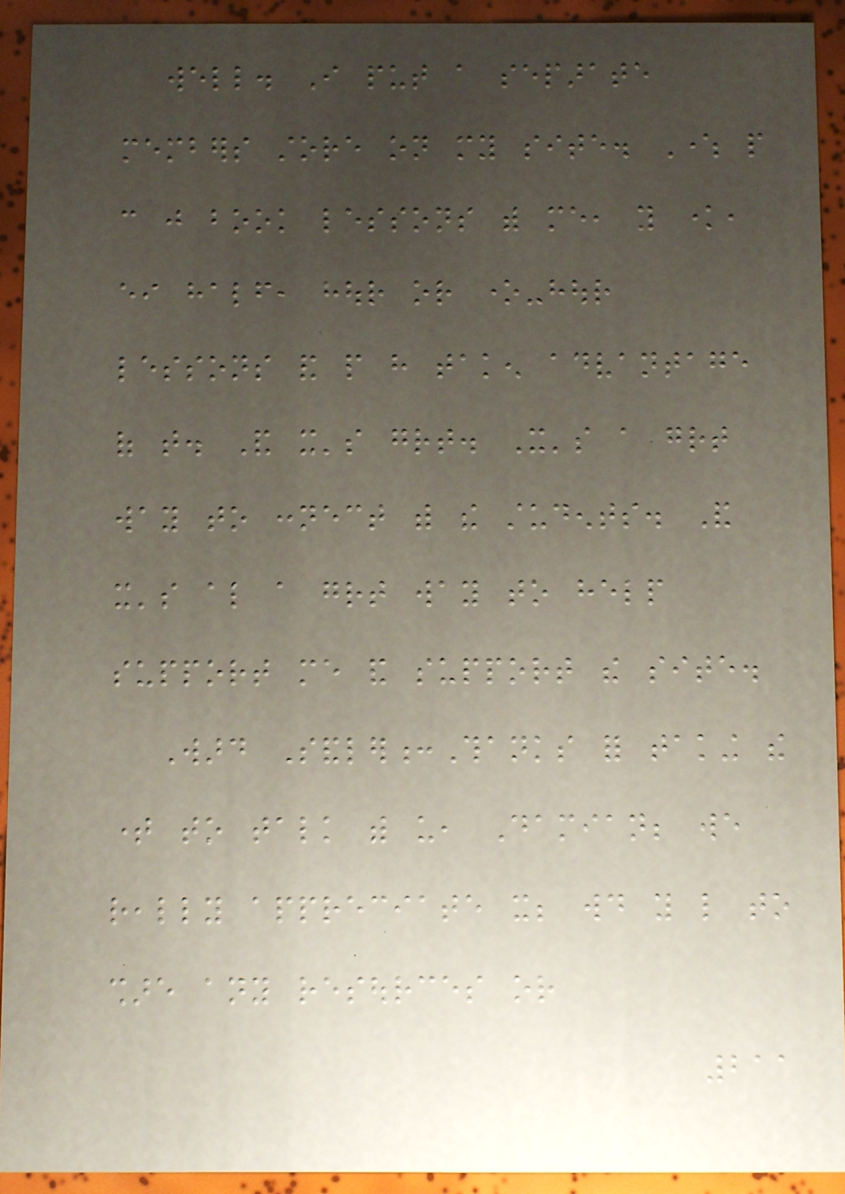well. I put a separate
members store on my site. Where people
can just book lessons with me, you know,
either half, hour or one-hour
lessons and people have taken advantage
of that. And it's great. It's a great
way to connect with the students. And
it's also a great way to help
support me and support the site.
Ward Sandler:Thanks for taking the
time to talk with us, Damian; we
really appreciate it; would you like to
share any resources or
211
